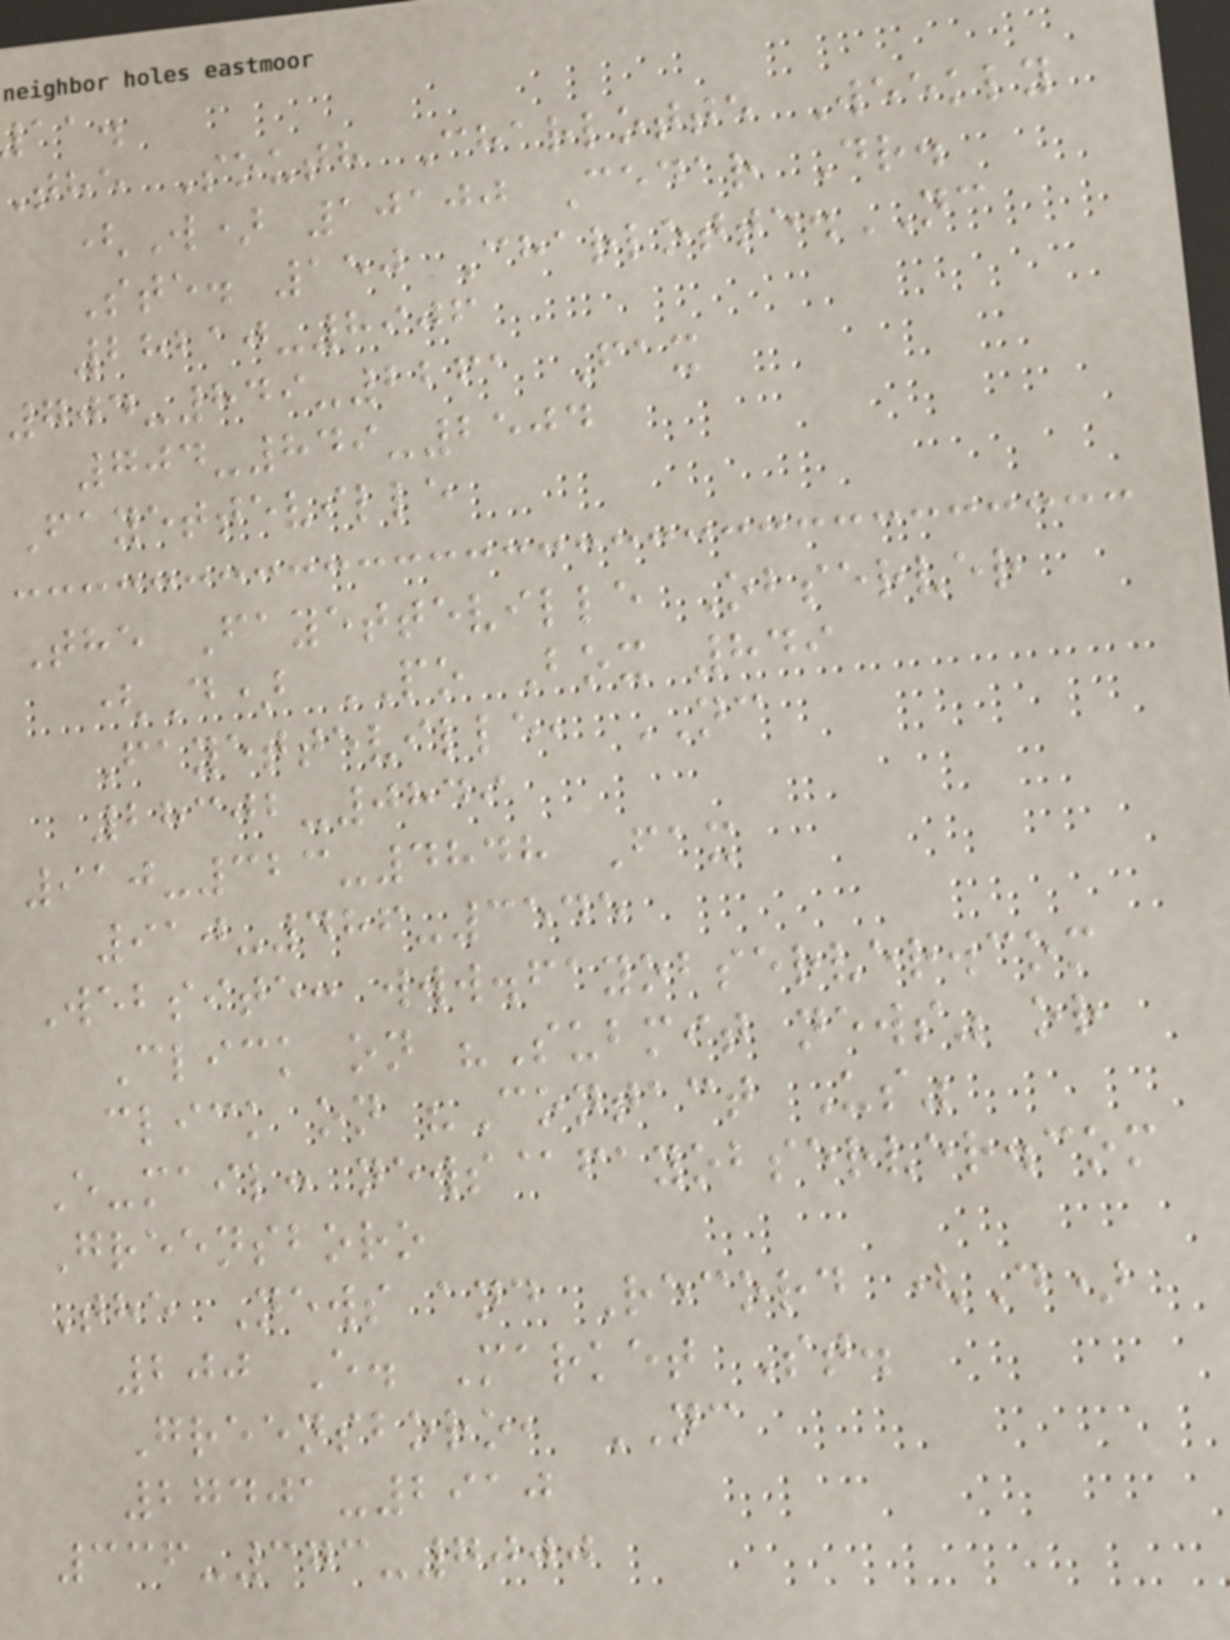the South Charlotte Weekly
(W) 10100 Cedar Dr.
Ste. 150 Charlotte.NC
28210-8906
704-849-2261 Fax
704-849-2504
Fayetteville
The Fayetteville Observer
(D) PO Box 849
Fayetteville, NC
28302-0849
910-323-4848 Fax
910-486-3545
Website: www.fayobserver.com
Click on "Submit news" or
click on "Contact Us"
E-mail: news@fayobserver.com
Greensboro
The News and Record (D)
200 E. Market St.
Greensboro, NC
27401-2910
336-373-7000
